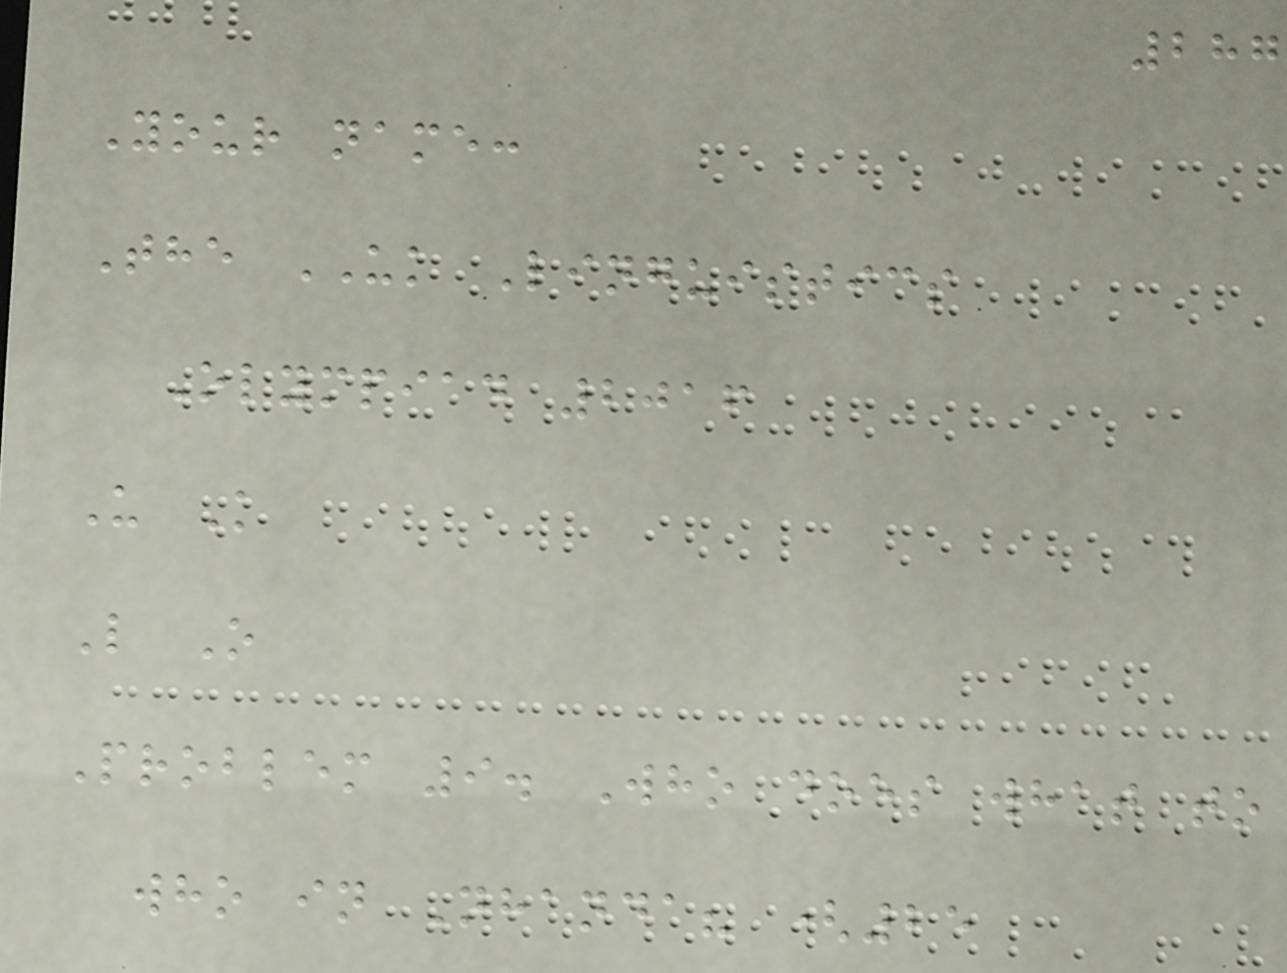287
Your name:
The UK Linguistics
Olympiad 2016
U K
L O
Problem 9. Who does what to
who in Nhanda? (25
